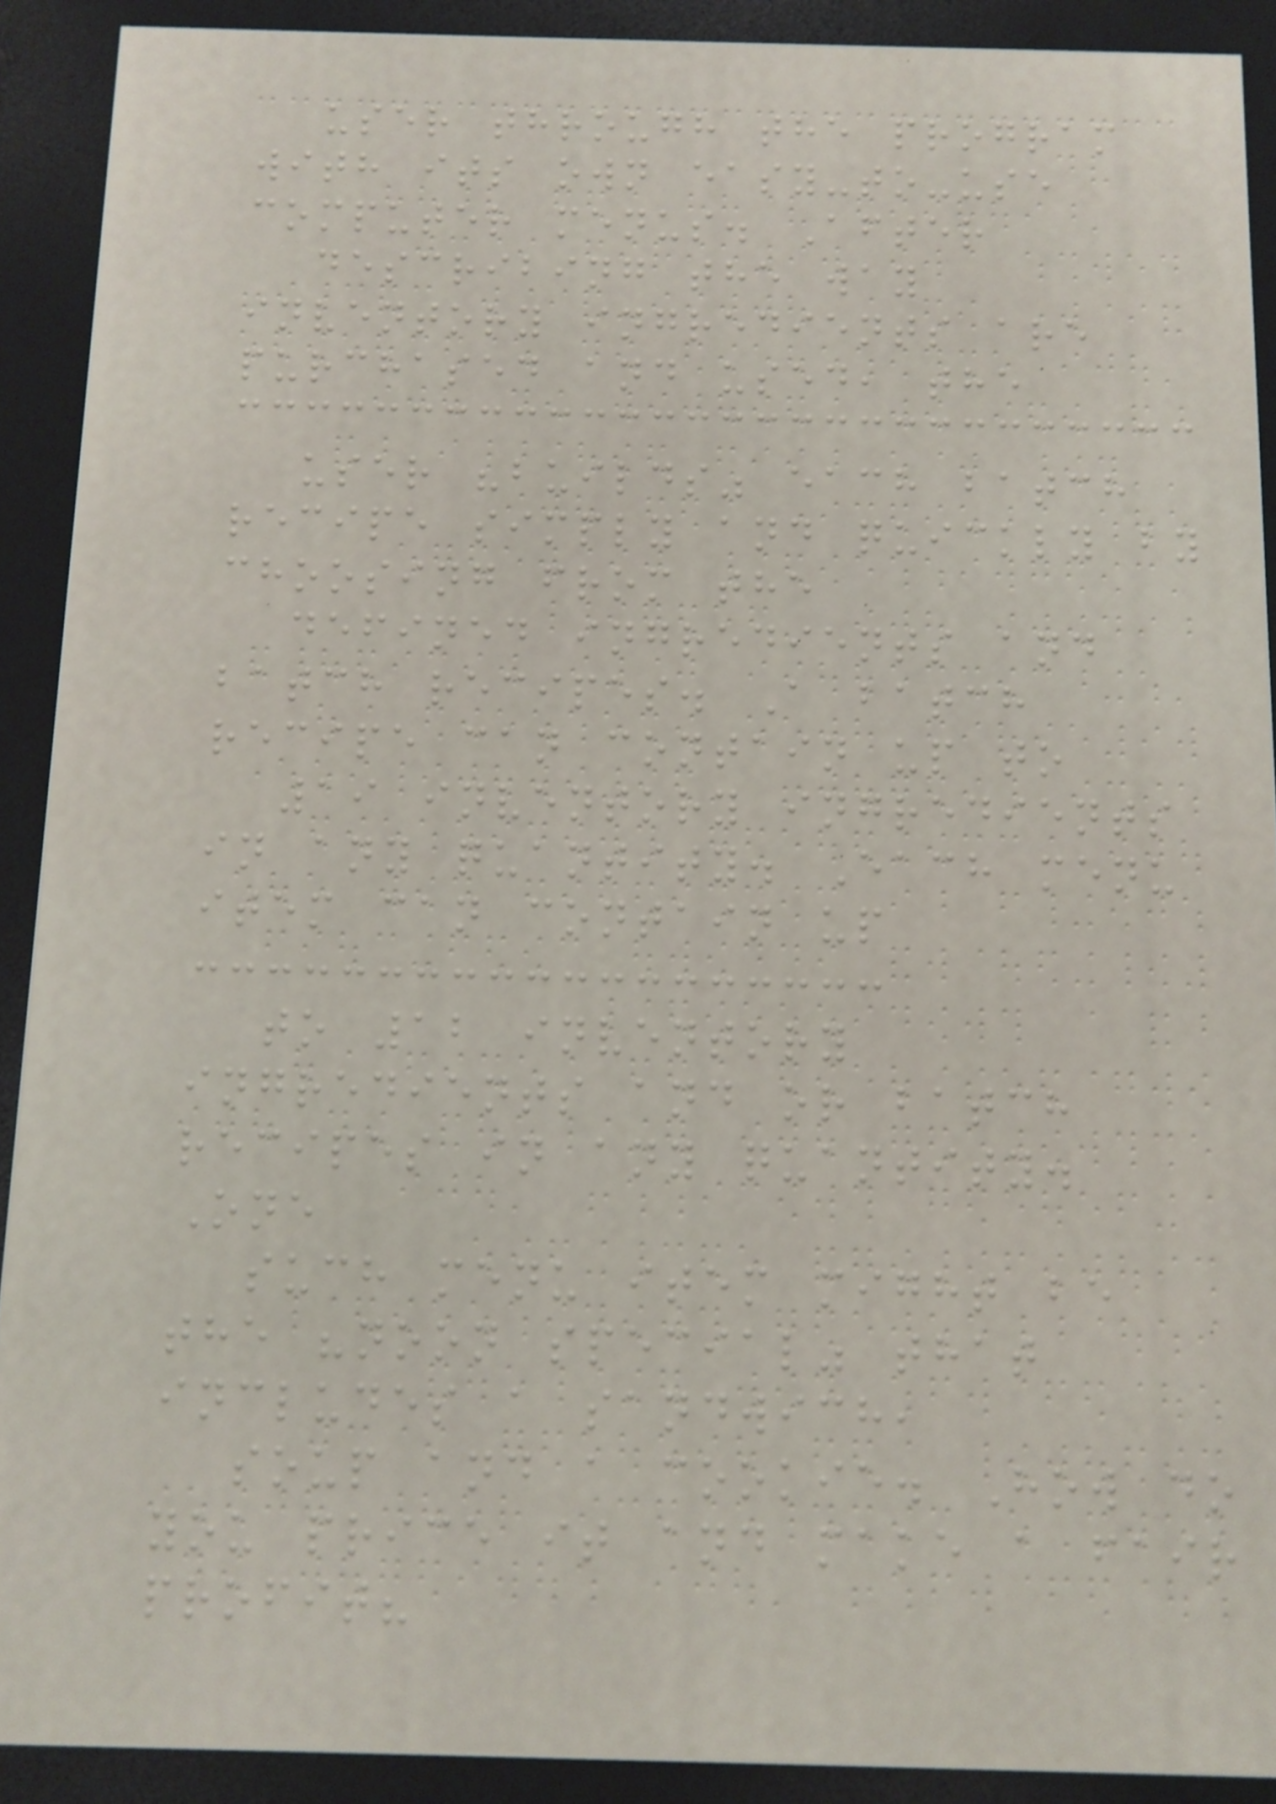user through the program
with its own easy-to-use
computer menus. After
describing the way
inventory ingredients are
purchased and used, the
user "builds" each batch
recipe simply and quickly by
choosing from the
defined ingredients and
batch recipes. A batch
recipe can contain up to
19 inventory ingredients
in any quantity. Each menu
item can contain up
to 12 inventory
ingredients and or batch
recipes in any quantity.
One
such menu item might be
the "noon special" that
includes a sandwich,
soup and a cookie. How do
you price it and make a fair
profit?
